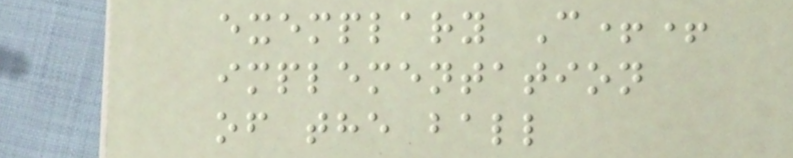exemplary C++
implementation
of the ball
